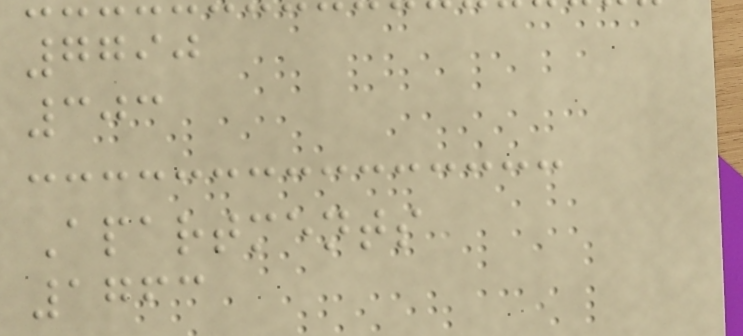7790
303
Apartments
1763
